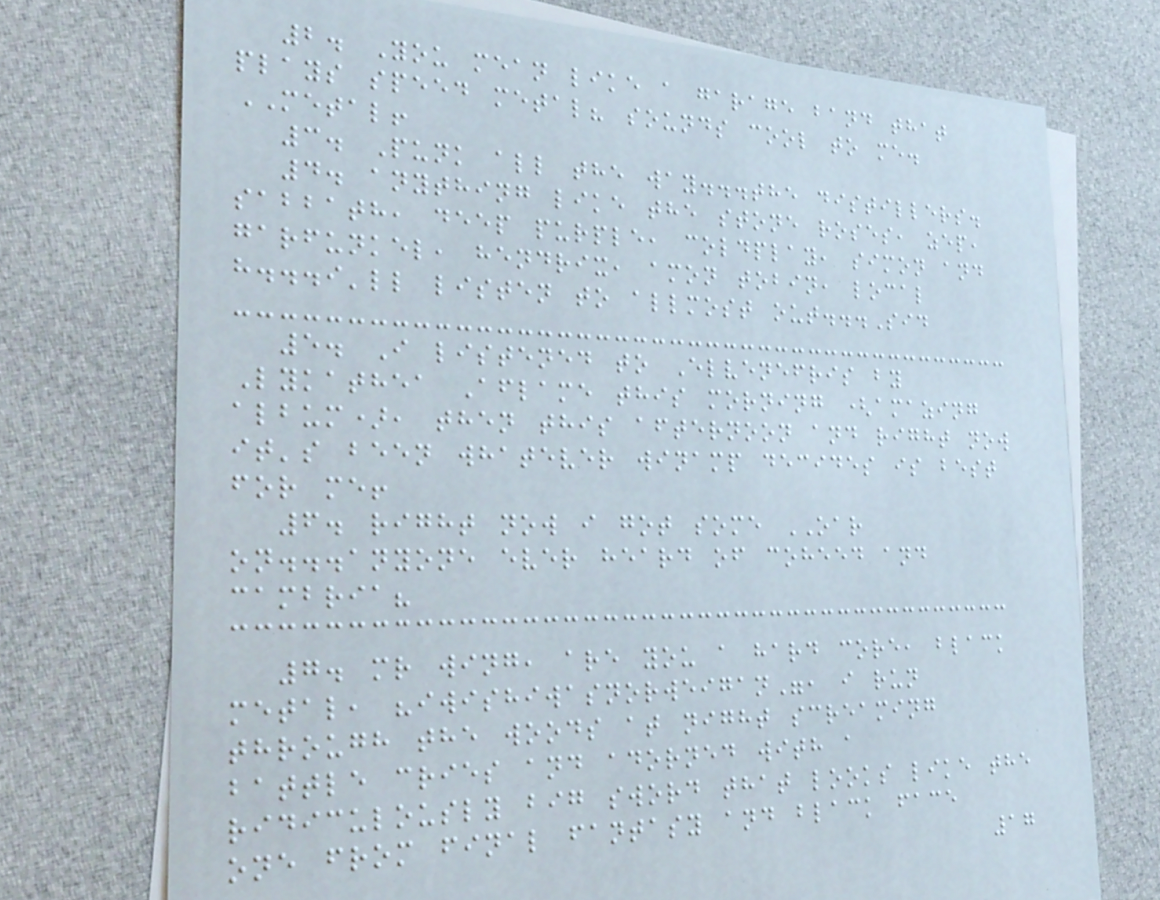2. You mean like a garage band that
plays speed metal? sounds cool to me.
METAL!
3. Punk all the way...the distillers.
4. anything like the stone roses, zep,
sabbath, deep purple, coldplay, simon and
garfunkel, hendrix, amon tobin, local
h...i'll listen to allmost out...Sid
5. I listened to Elvenefris by
Lykathea Aflame this morning (amazing
album), then this afternoon and right now
it's been whatever winamp decides is best
for me!
6. right now i got some OAR
on...anyone ever heard of coheed and
cambria?
7. mr wing, are you a hard core, black
metal, "iwishiwasnorweigan", i run
through the woods at night screaming
battle cries and adorned with a
ridiculously big sword that looks like the
one from final fantasy and black face
17
